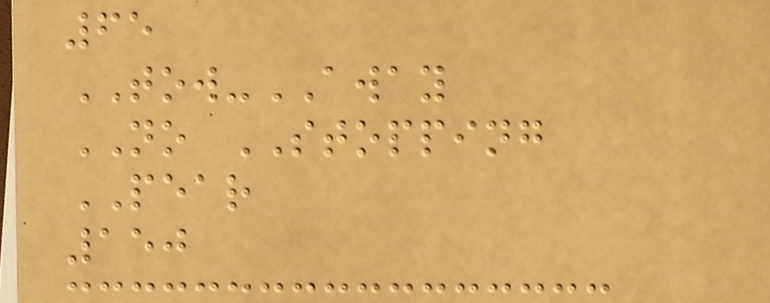65
TOW-AWAY
NO STOPPING
PEAR
150
